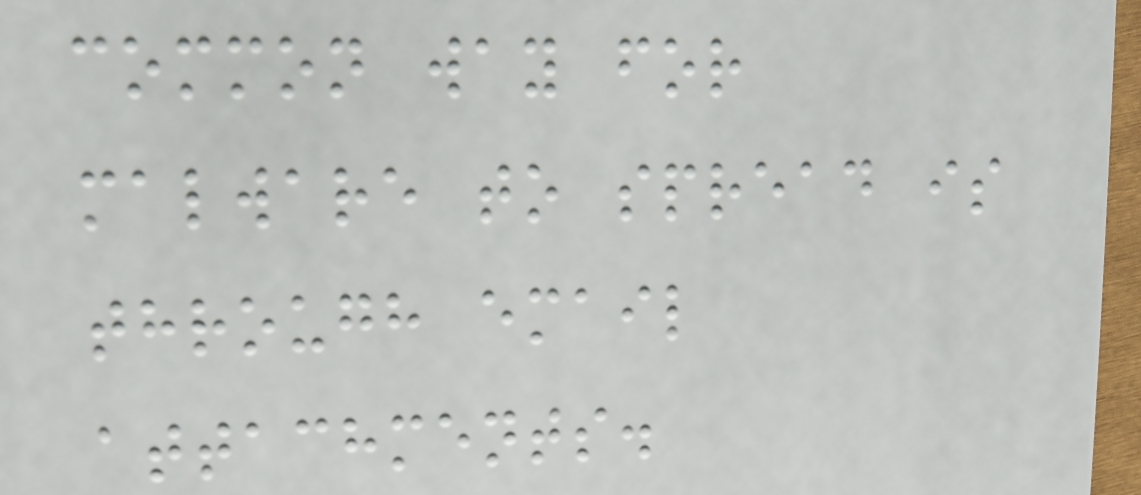common way for
malware to spread is
through email
attachments.
